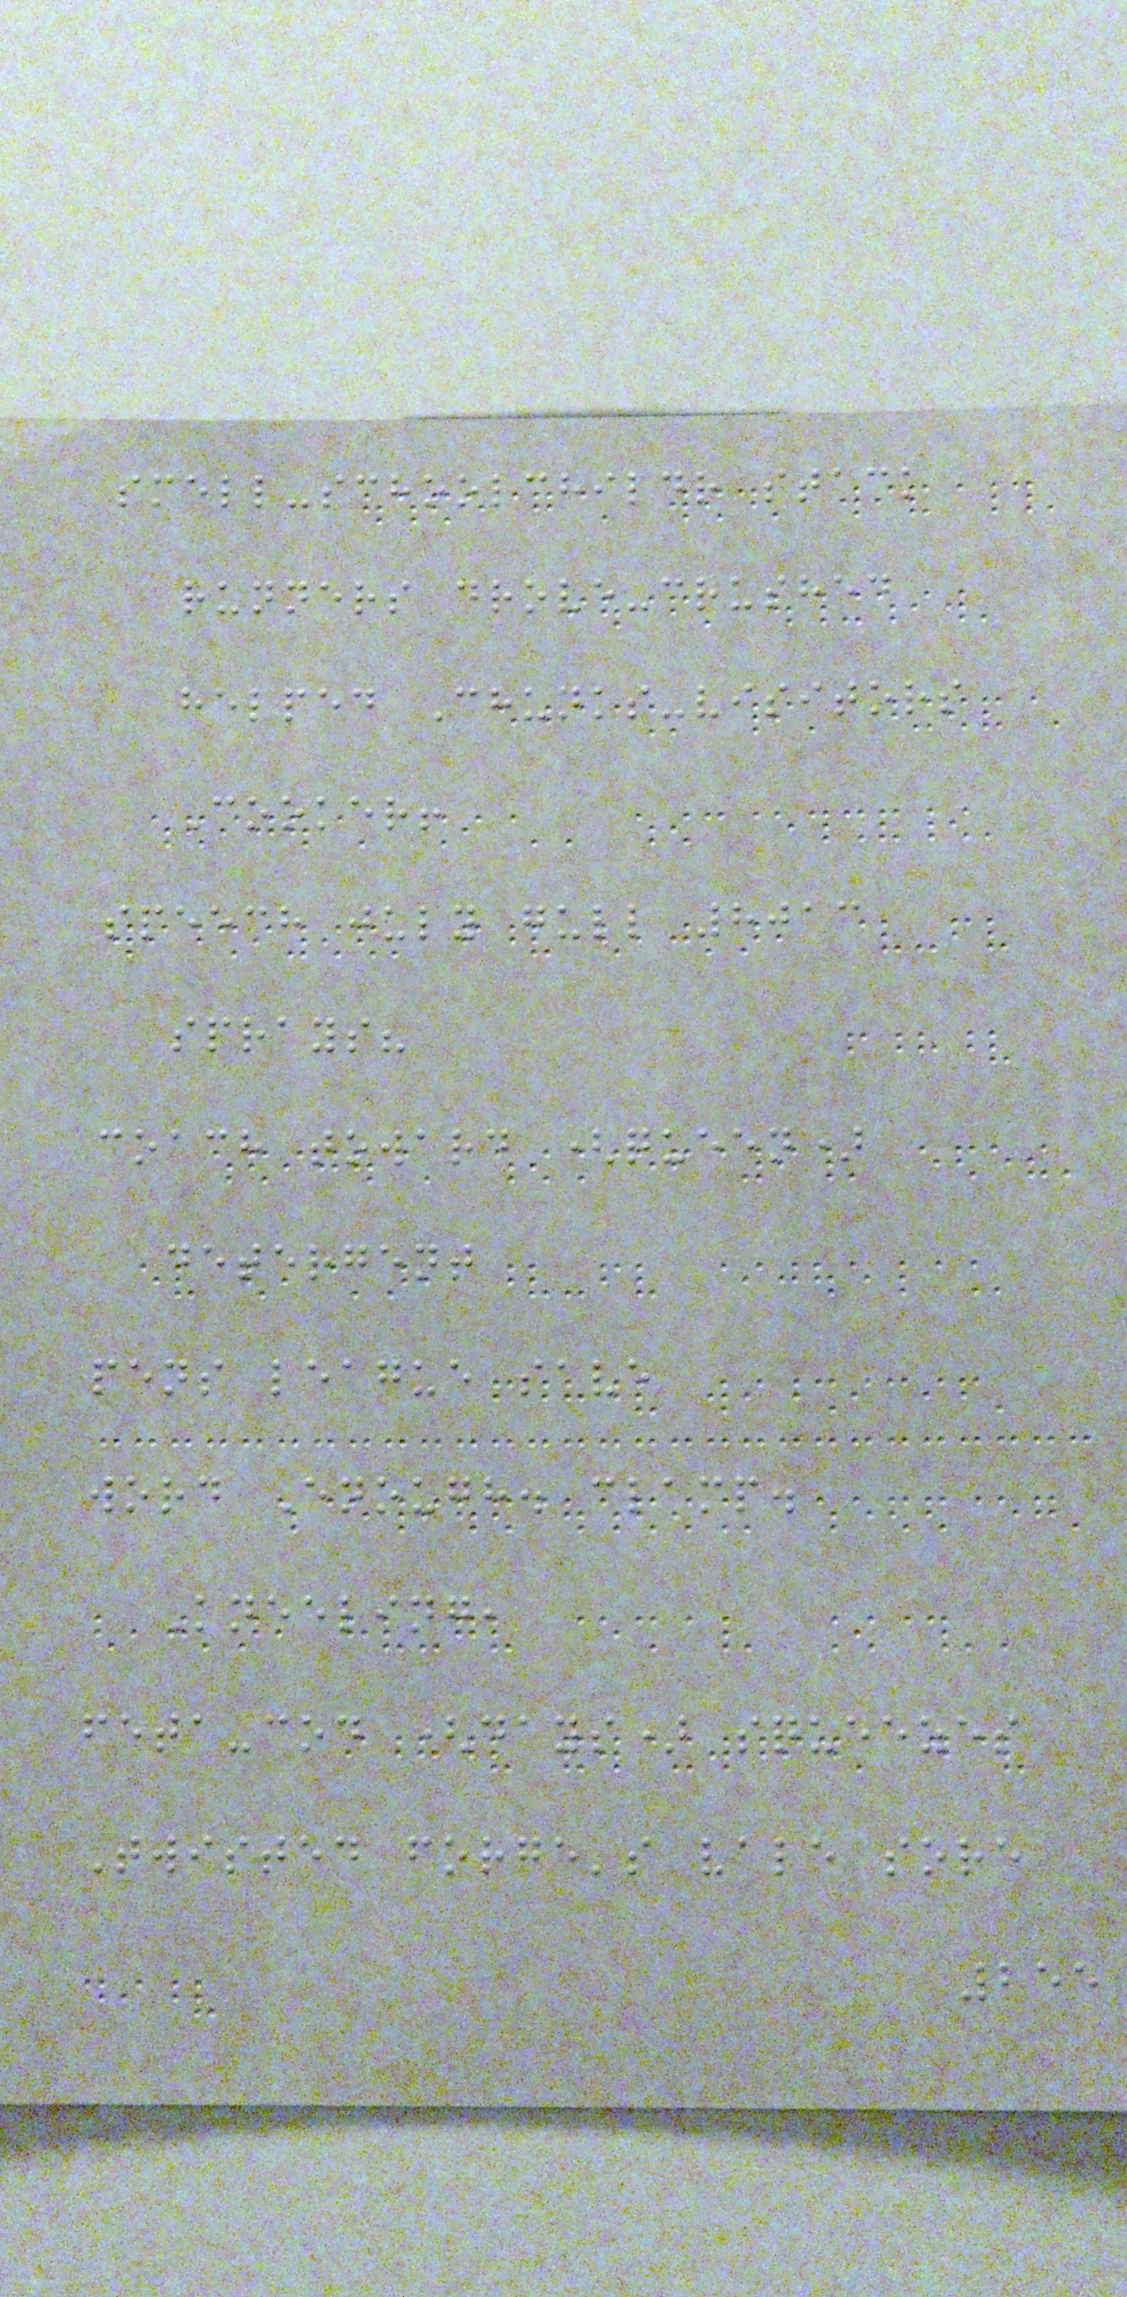smell-schoolchildr stack
runners drove-crushed
helped Chunks-visitors
Cooker!
speech july gull 8013
sprays?
coach toward (queen)
detergent
pens league save
word Enough. clamp.
Kneeling,
feta-cod (days) squeezes
Twisted forge's vale sore
255
